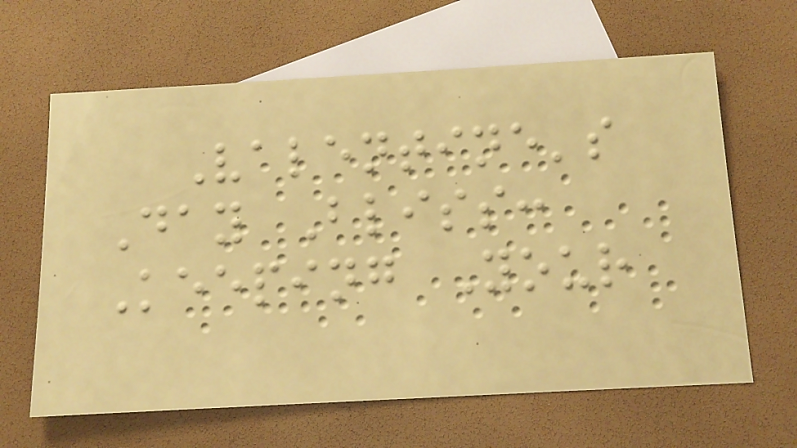Valentine's
Day Bliss:
Keeping Your
